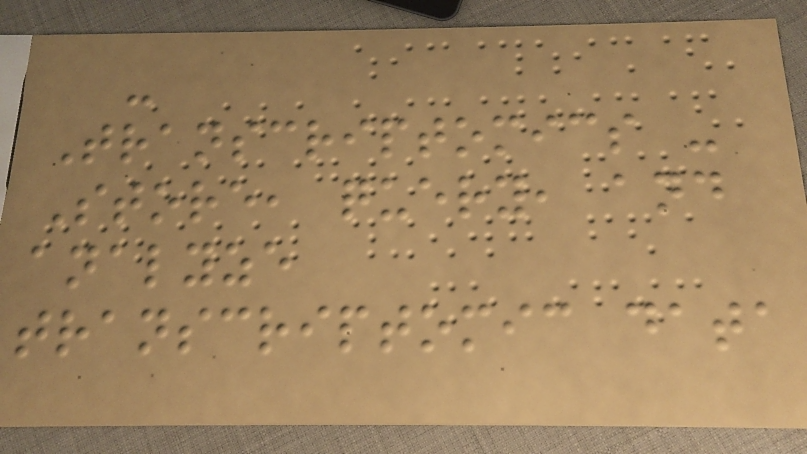-
Transcriptomics -
Store, query, and
analyze
transcriptomic data
